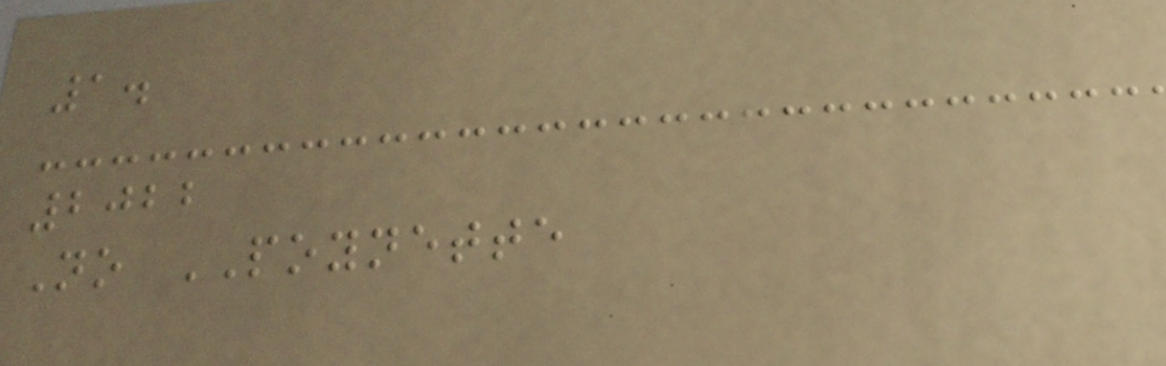1.
2022
No POYNETTE
